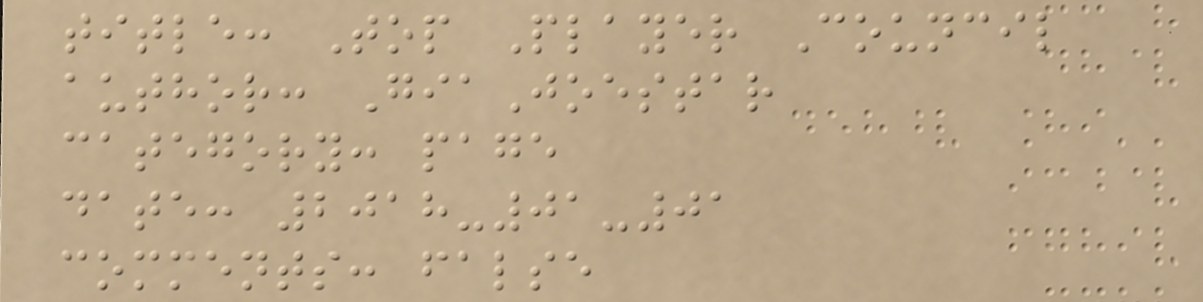title: Top Player Council
author: GiaJoestar
category: page
date: 2018-01-01
comments: false
